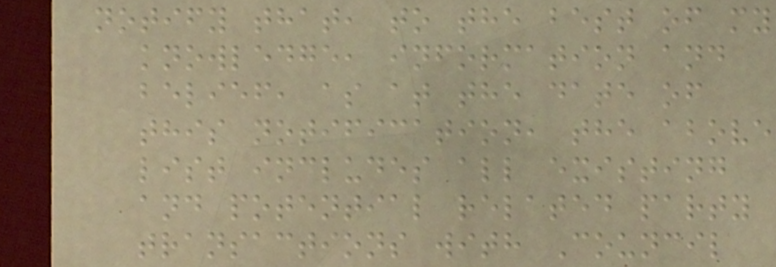notify that, to the best of my
knowledge, information and
belief, as at the date of
this notification, the above
list includes all existing
and potential related party
transactions with Council
